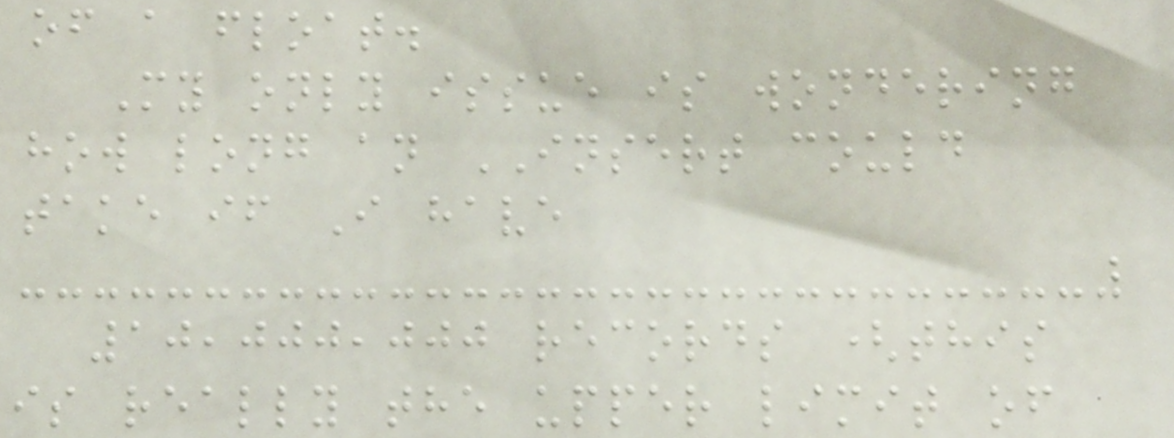of a float.
My only issue is wondering
how long an INSERT could
take if I have
10,000,000 records (this
is really the upper limit of
